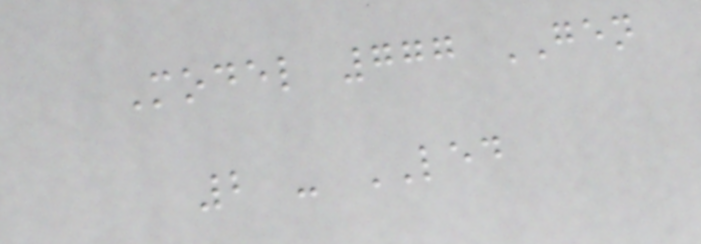Model 777 GEN
2 - LED
